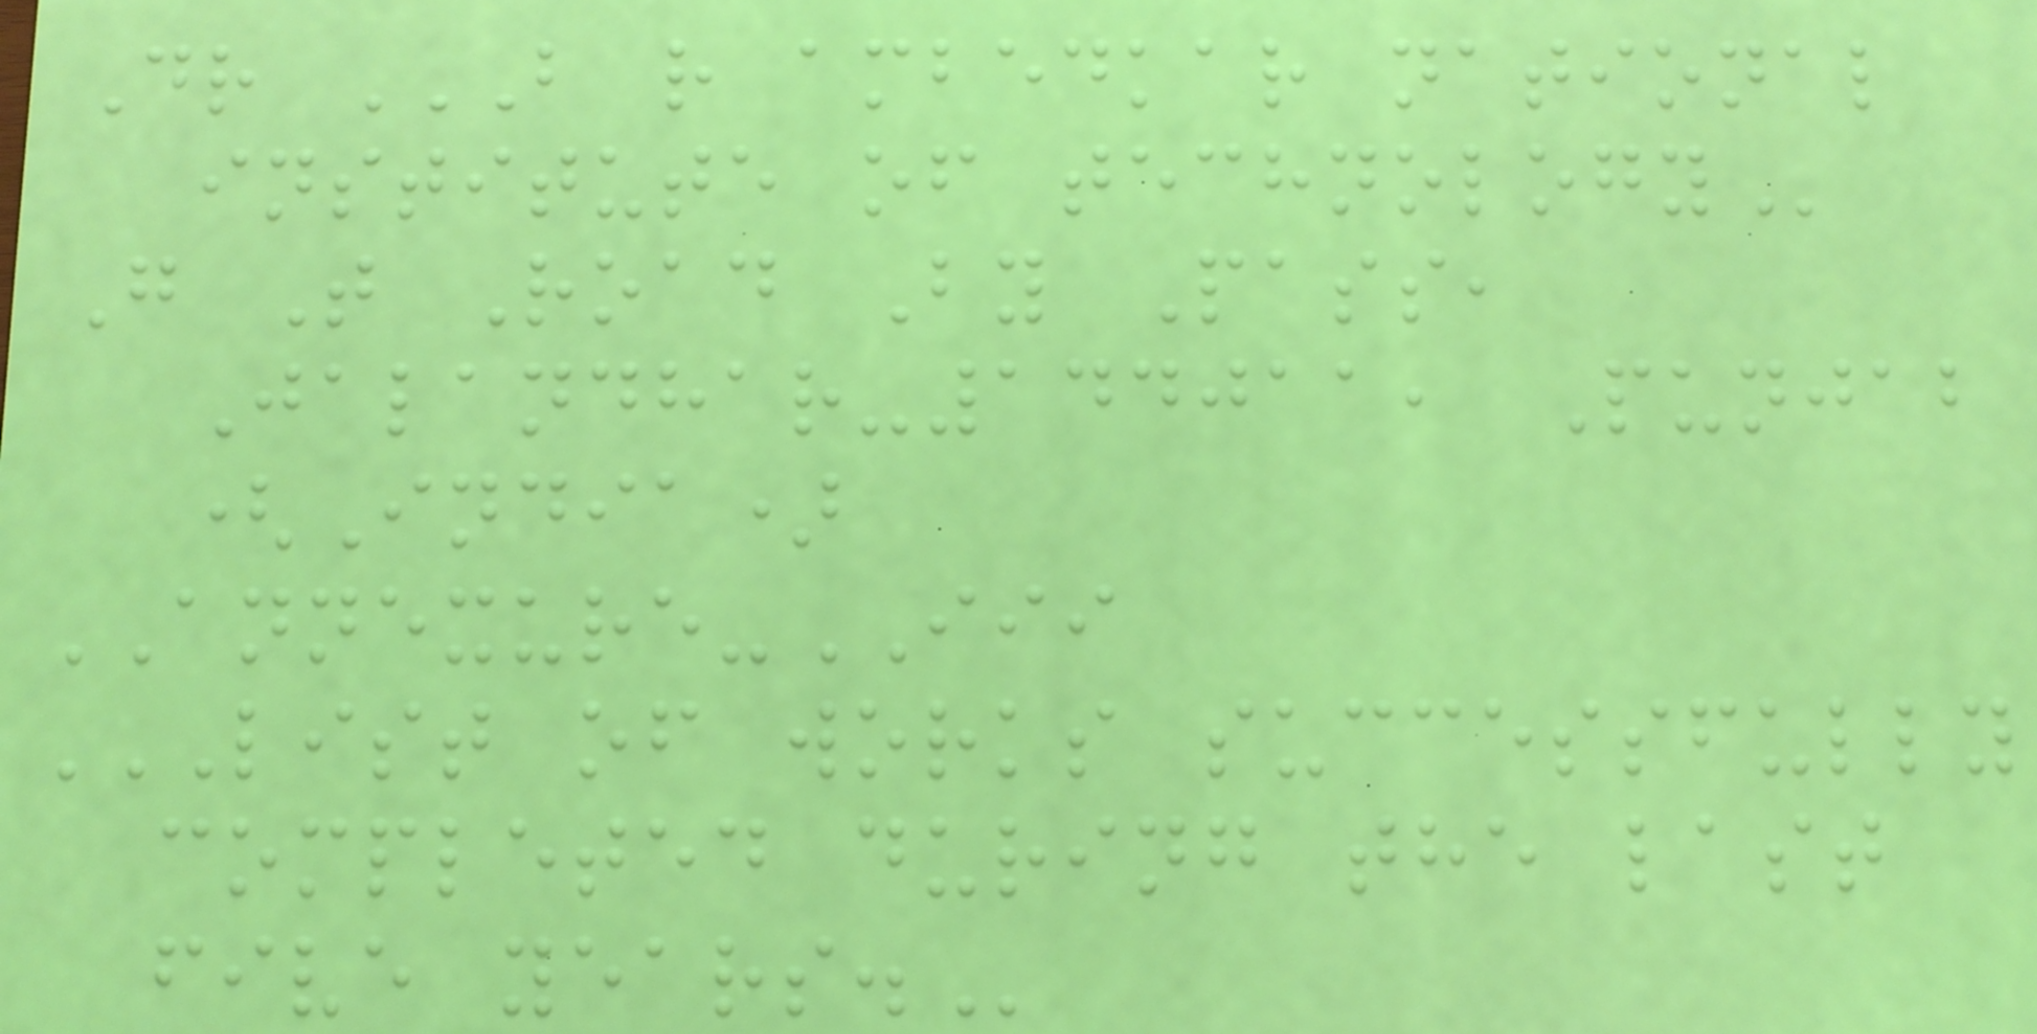Dr B R AMBEDKAR NATIONAL
INSTITUTE OF TECHNOLOGY
G T Road By Pass,
Jalandhar-144011, Punjab
(India)
ANNEXURE-III
LIST OF WORKS SUCCESSFULLY
COMPLETED DURING THE LAST
FIVE YEARS.
